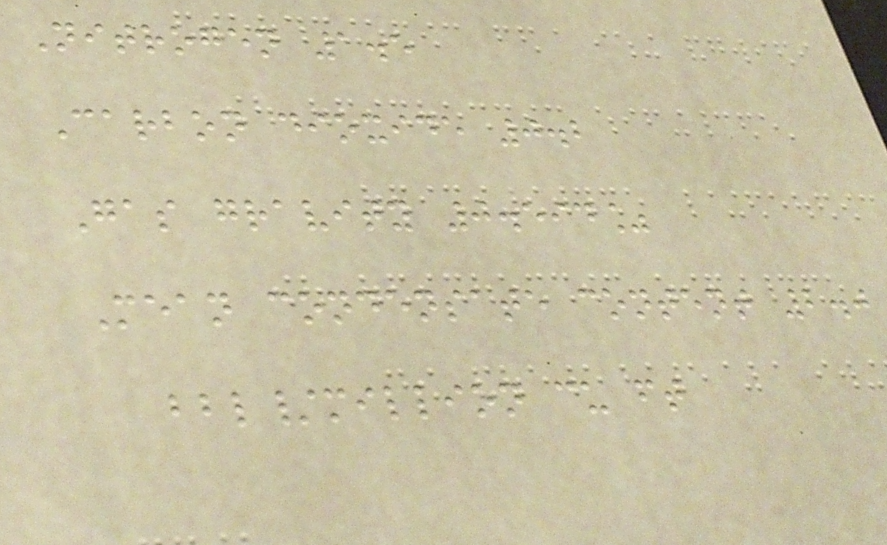Nitrogen 1.5
Carbon dioxide 0.2
Gas gravity 0.594%
Mean condensate content 2.0
bbl/million cu ft
